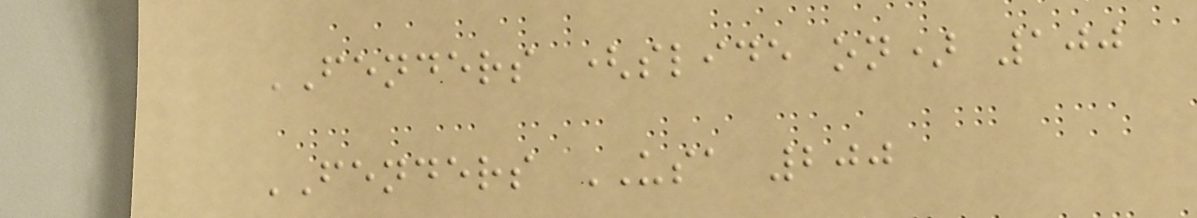FENDERS (slide on) 100
FENDERS USA 200
